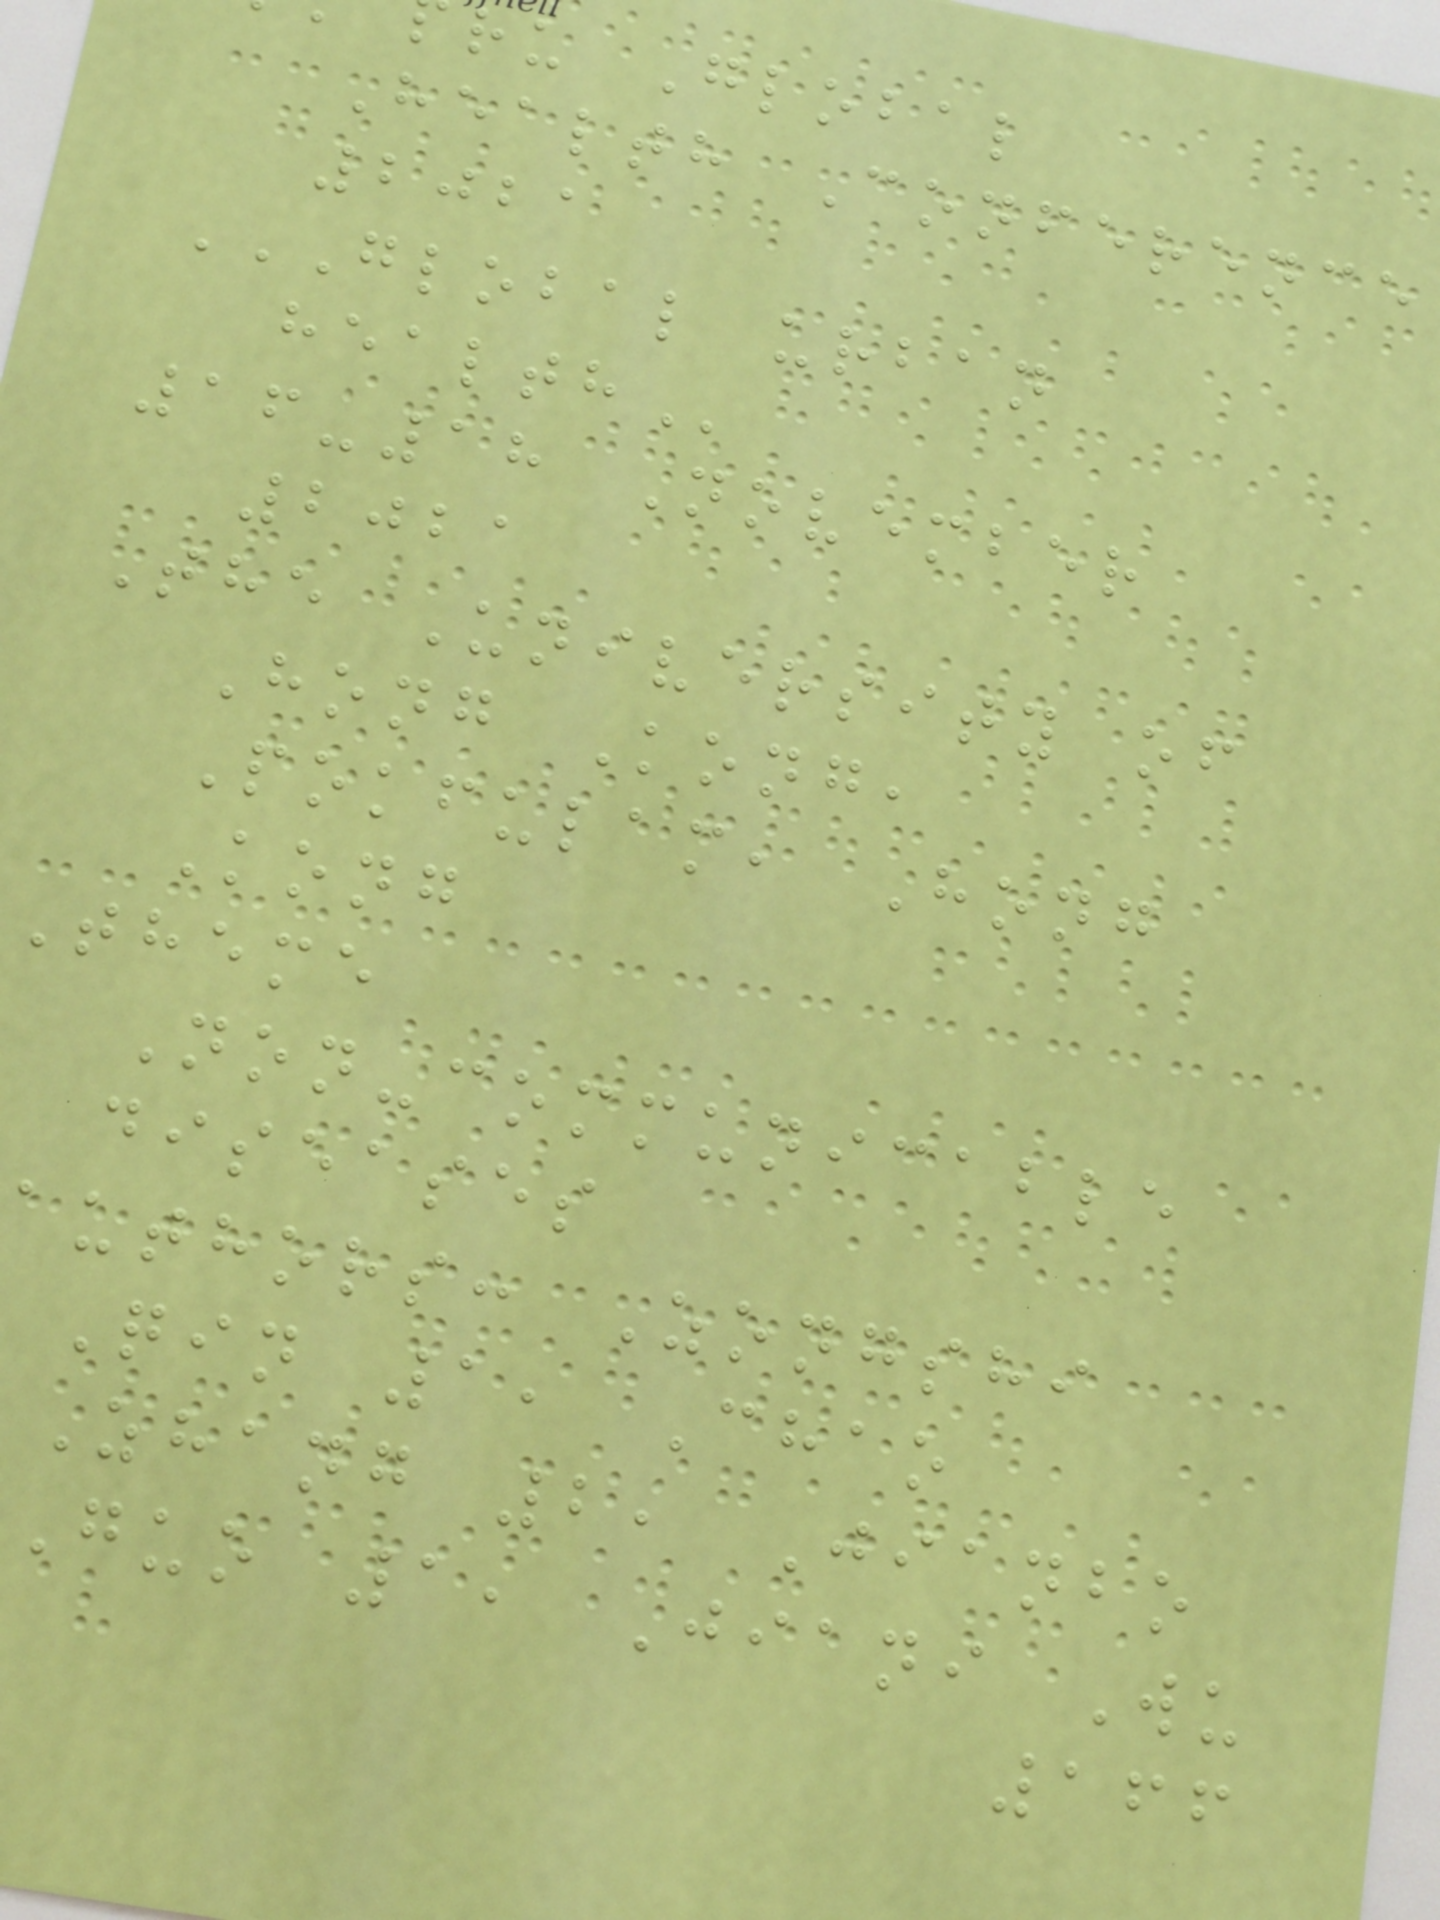ru Global
Health Conference
2021
GLOBAL URBAN
16-18 November
2021
The University of
Hong Kong,
Pokfulam, Hong
Kong
Theme
Non-communicable
diseases
authors: Zongshi
Qin 1, Chao
Zhang 2, Jianbo
Guo 1, Jiani Wu
166
